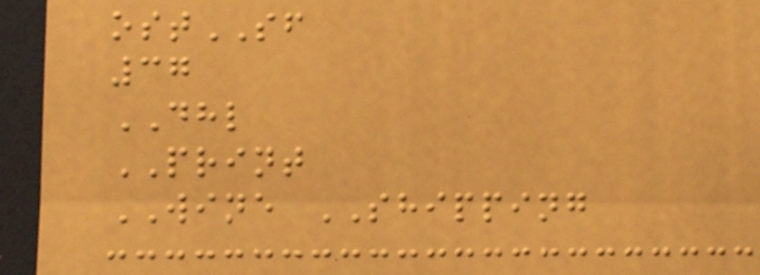ostSF
37
DHL
PRINT
WINE SHIPPING
